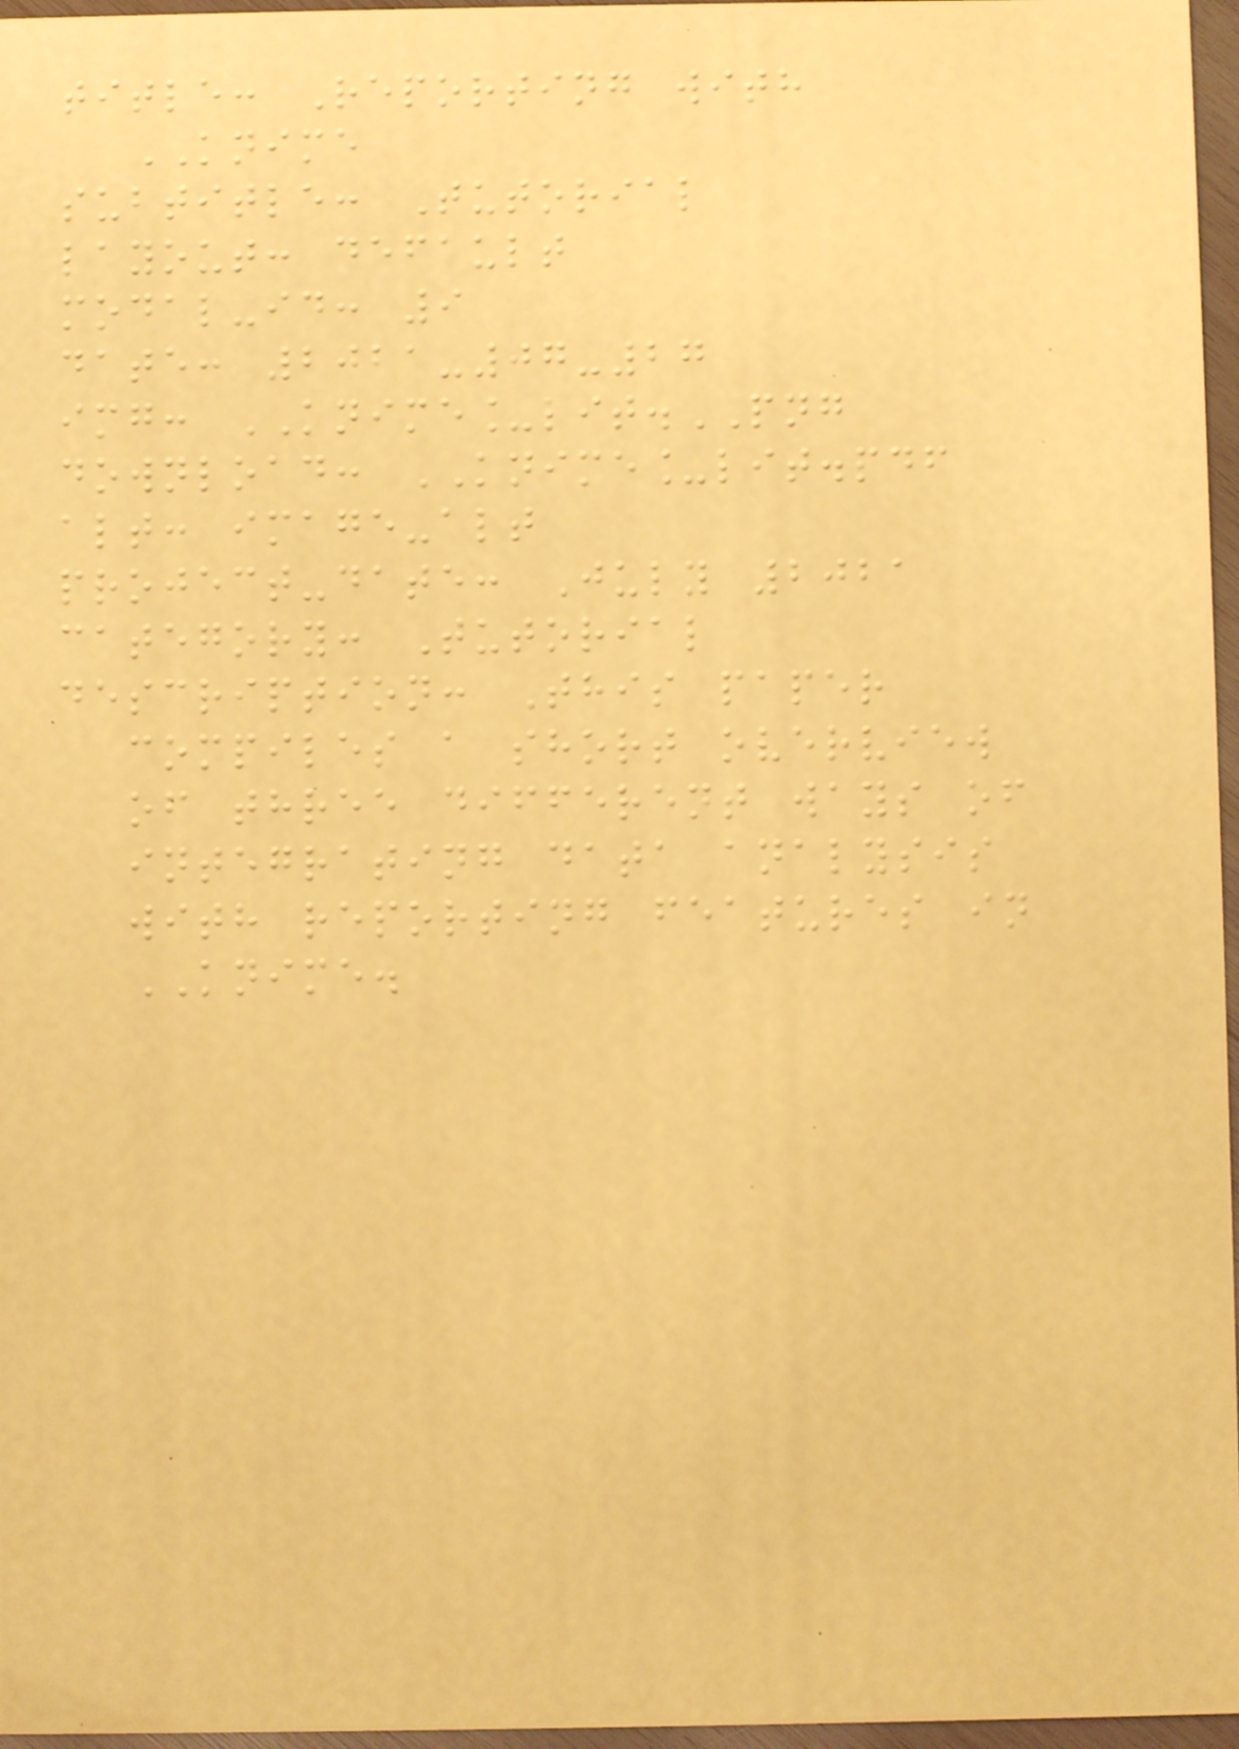title: Reporting with
KNIME
subtitle: Tutorial
layout: default
modal-id: 9
date: 2021-07-27
img: KNIME_lit.PNG
download: KNIME_lit.pdf
alt: image-alt
project-date: July 2021
category: Tutorial
description: This paper
compiles a short overview
of three different ways of
integrating data analysis
with reporting features in
KNIME.
